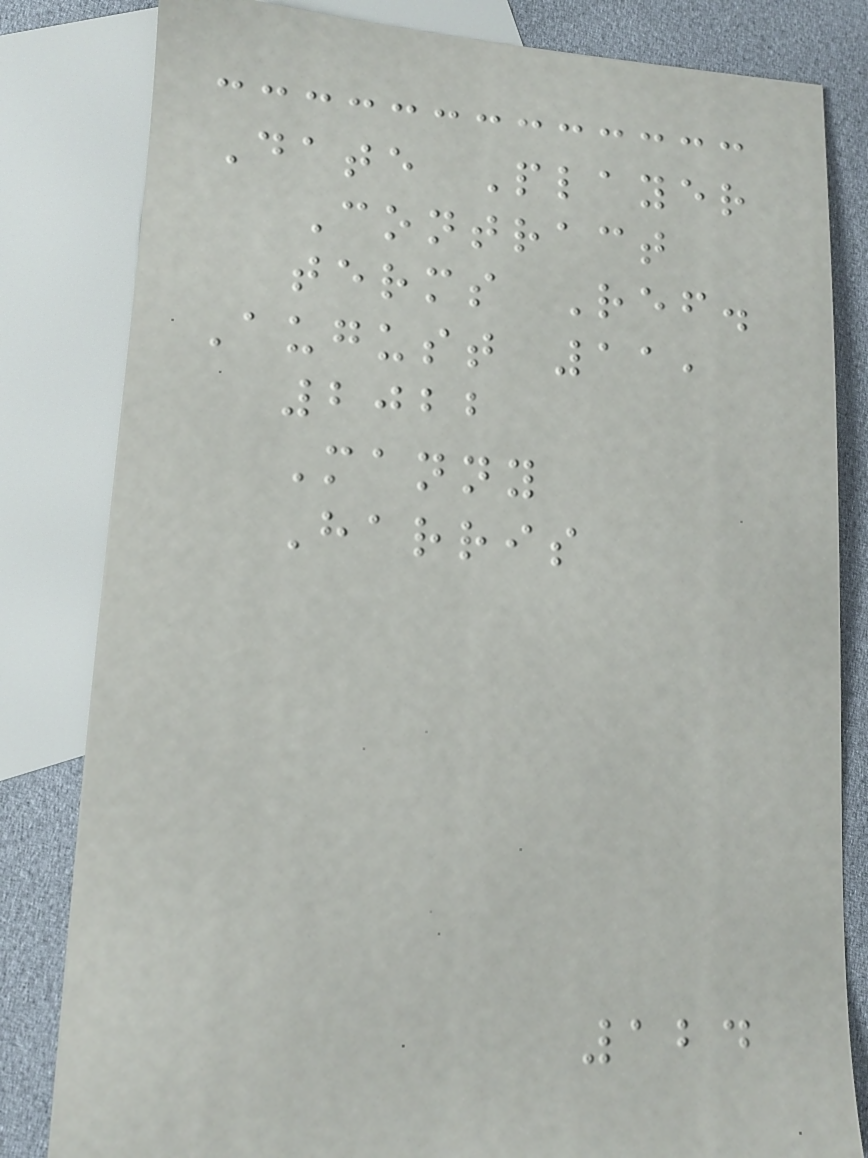Date Player
Contract
terms Ref.
August 11,
2022
Manny
Harris
124
